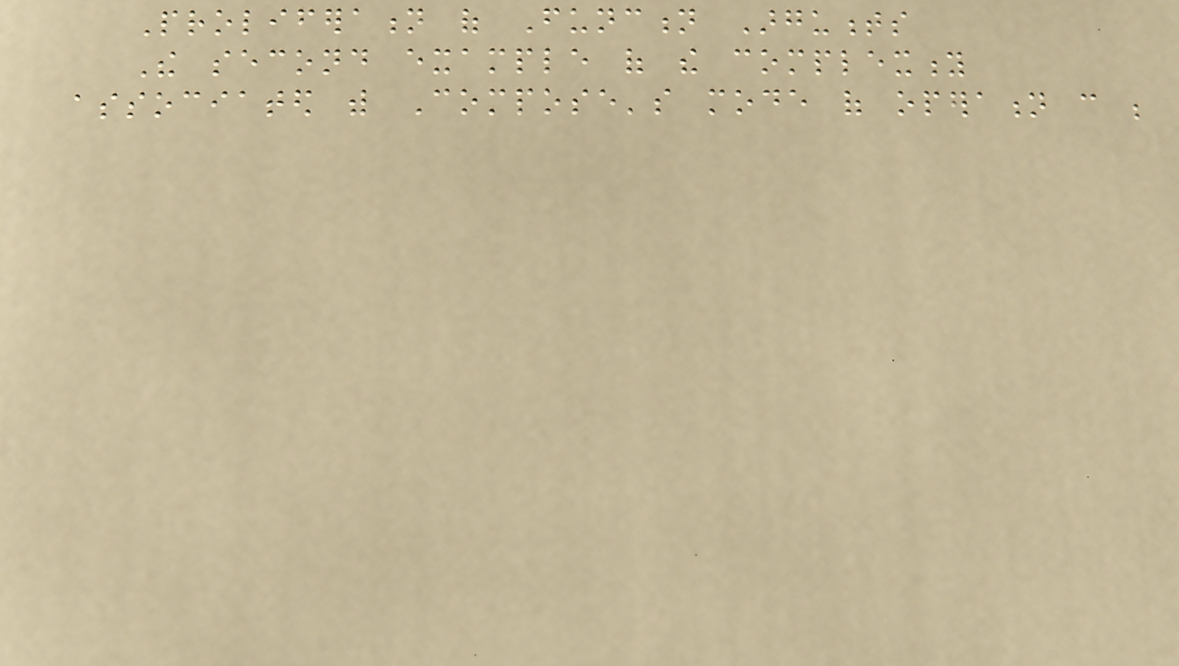Proliferation of Function Arguments
The second example of the complexity
associated with Compose's mode of operation can be
